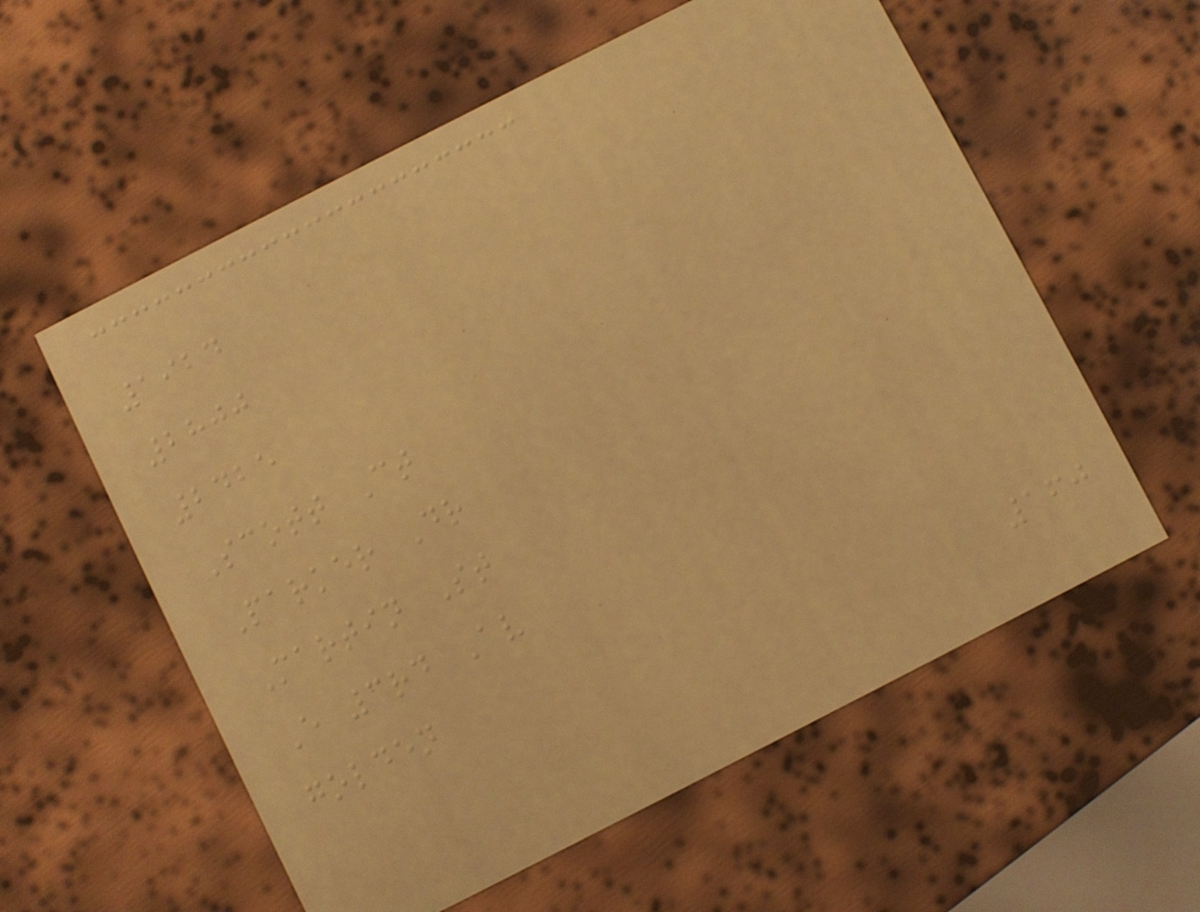1924
2800
2425
Scott Ct
Parker Dr
Martin St
E 3rd Av
golden
160
